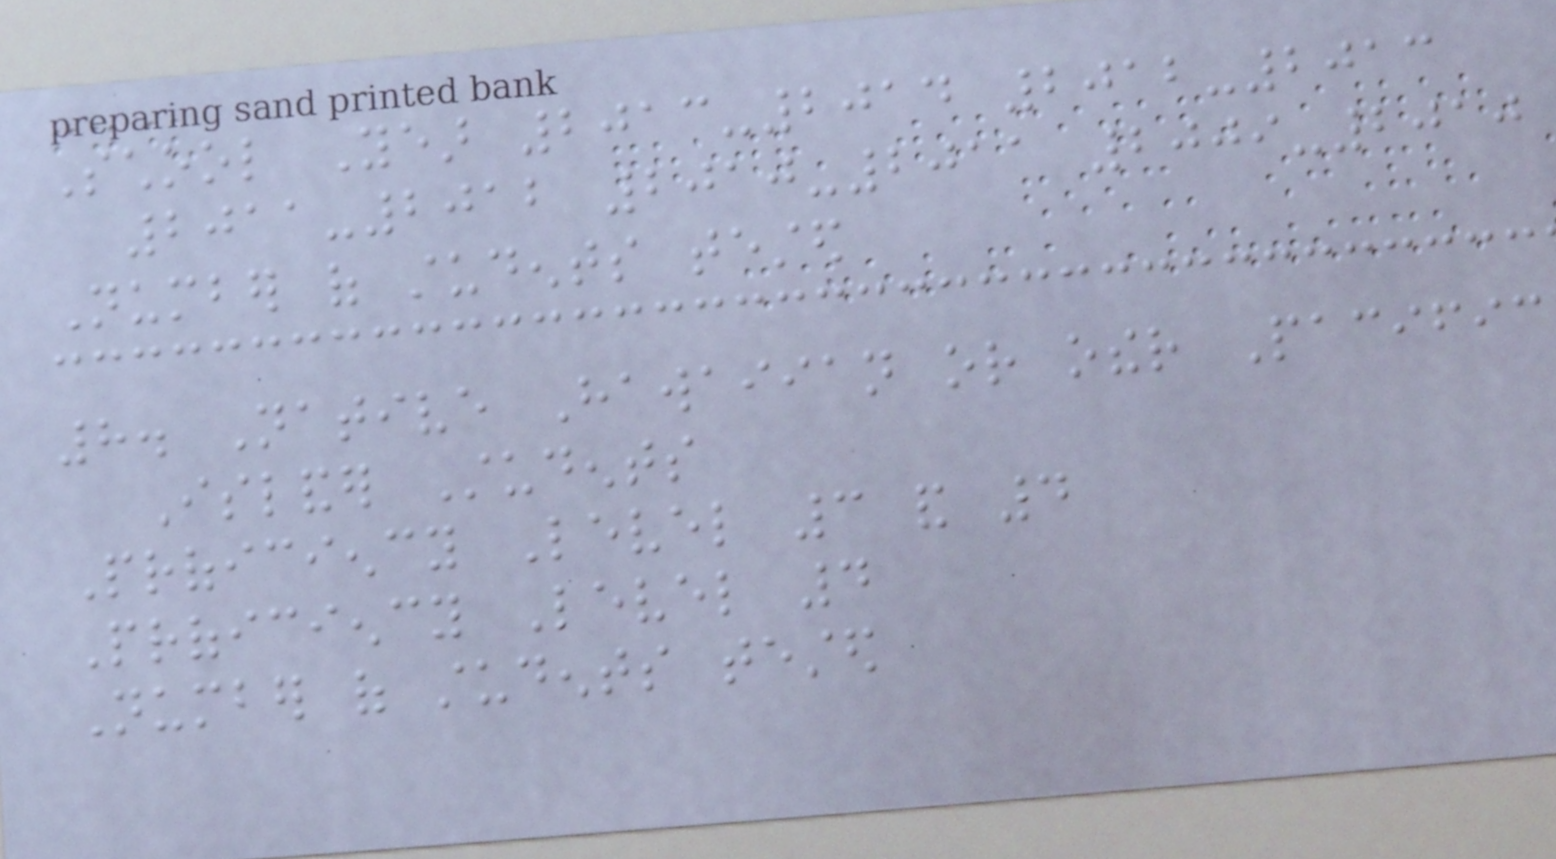School Year 2013-2014 2012-2013
2011-2012 2010-2011 2009-2010
Number of students tested
8. Native Hawaiian or other Pacific
Islander Students
Proficiency Level 3 and 4
Proficiency Level 4
Number of students tested
